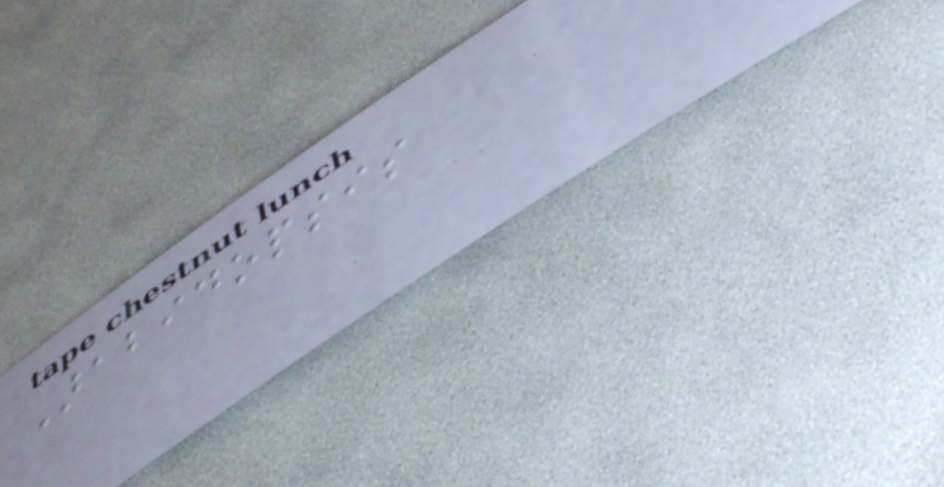Arabidopsis
